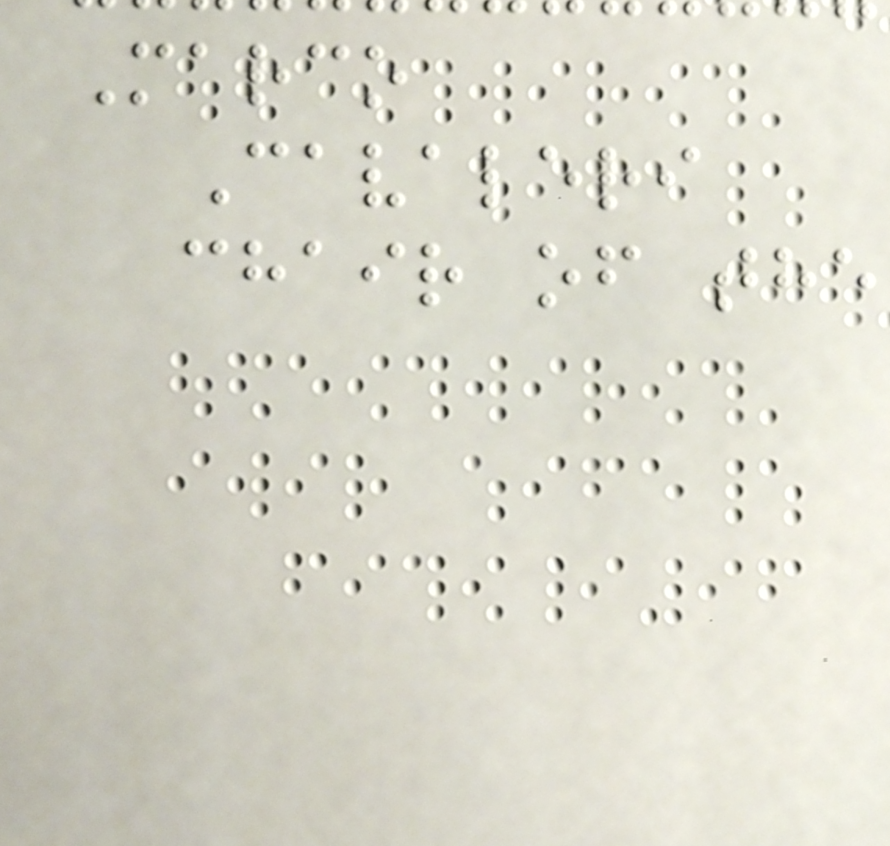Marco
Cavaleri
chair of the
